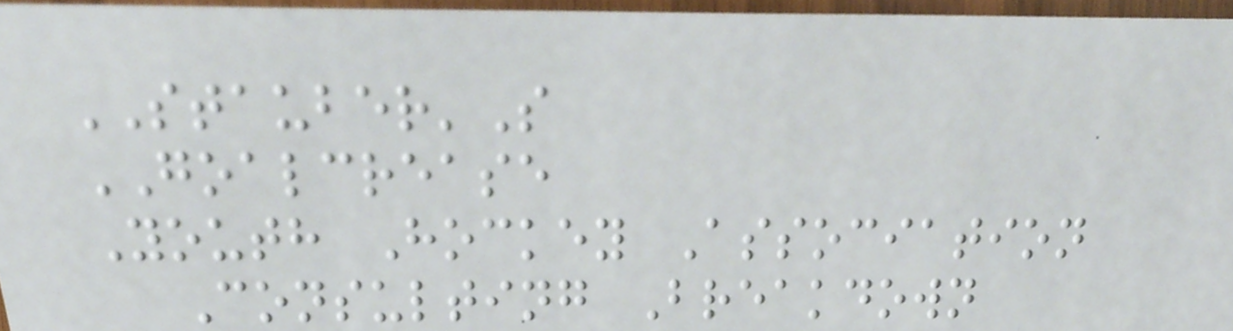STAUBER'S
GOALCREASE
Youth Hockey Association
Consulting Breakdown
